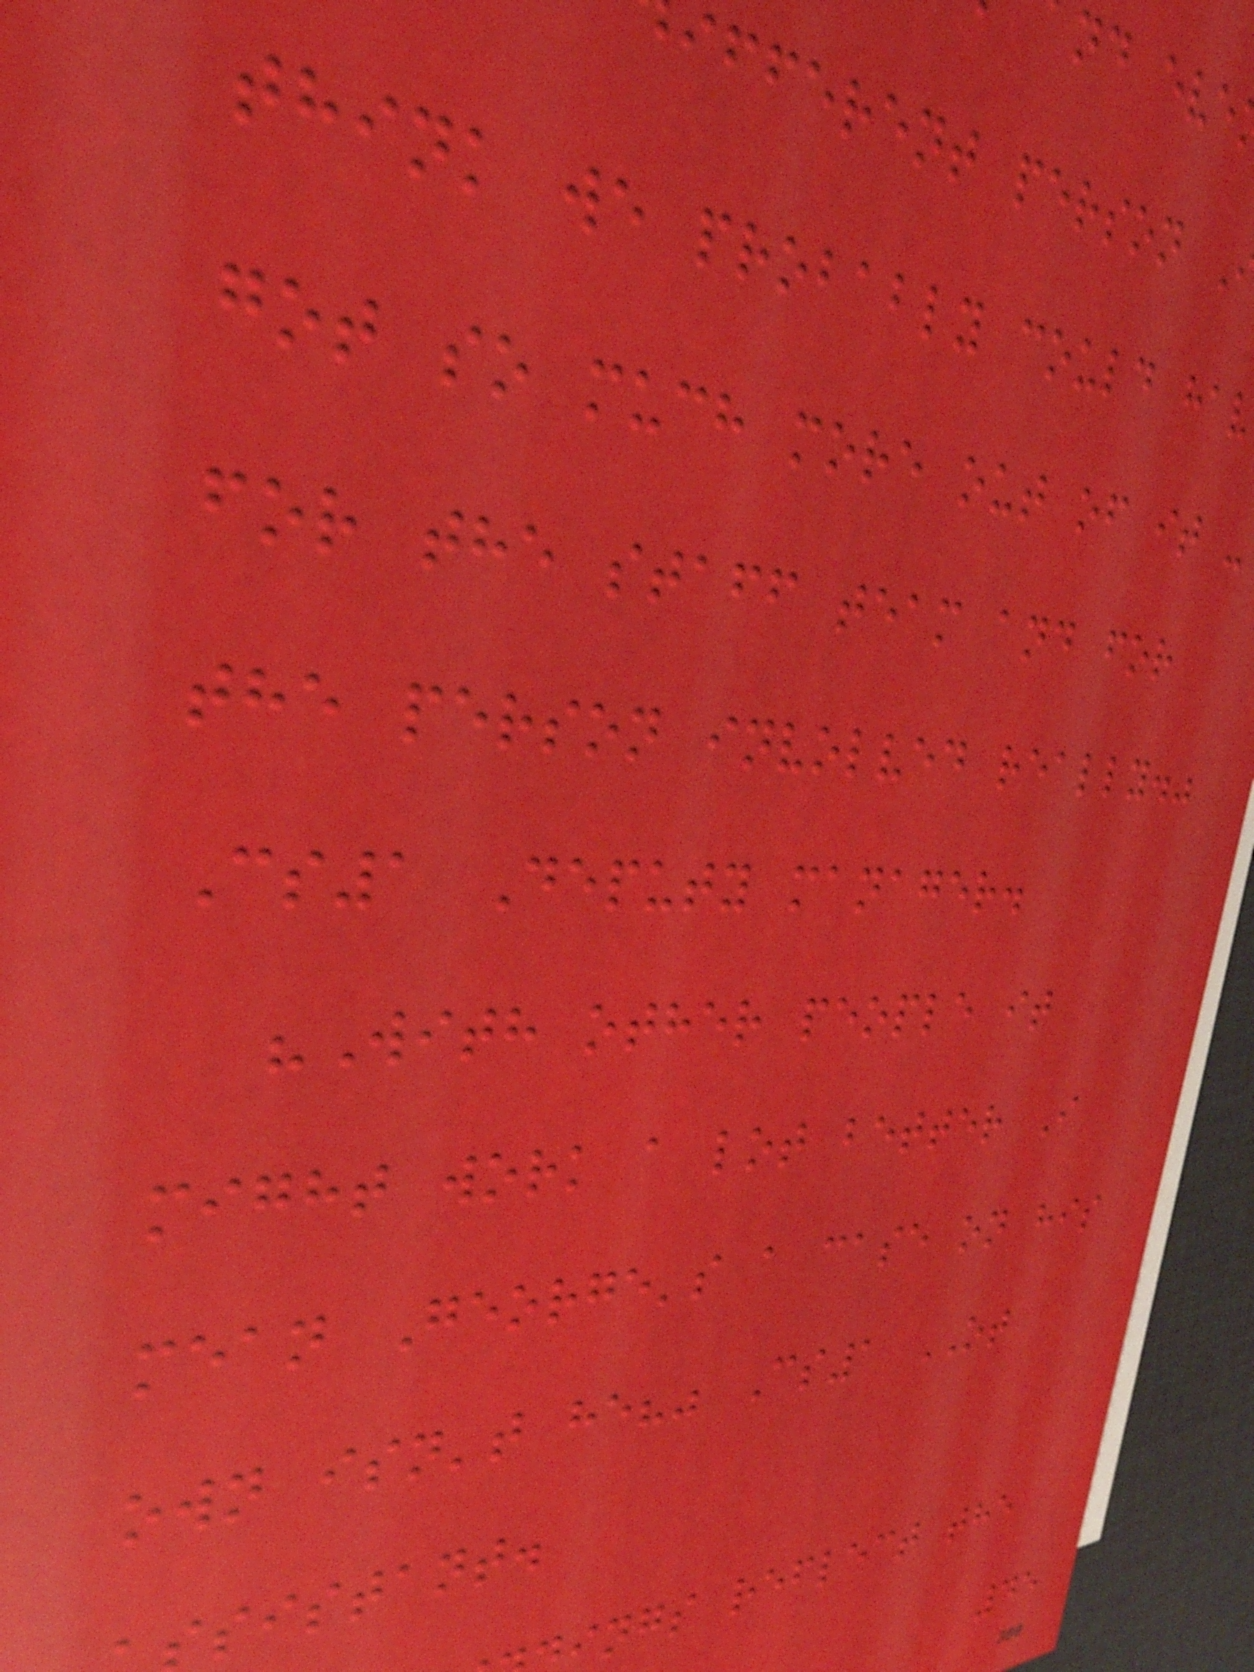nd eve
ifferent person
think we probably could hav
got so much more out of it -
for the staff team and for
the person involved really."
Cs1 Deputy manager.
"With other people it
might work a lot better I
mean George's a case on his
own isn't he?" Cs1 OT
sistant.
ings reflect the
45
